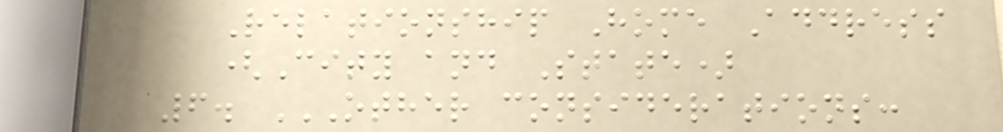Relationship Home Address
(City and State)
6. OTHER CONSIDERATIONS:
